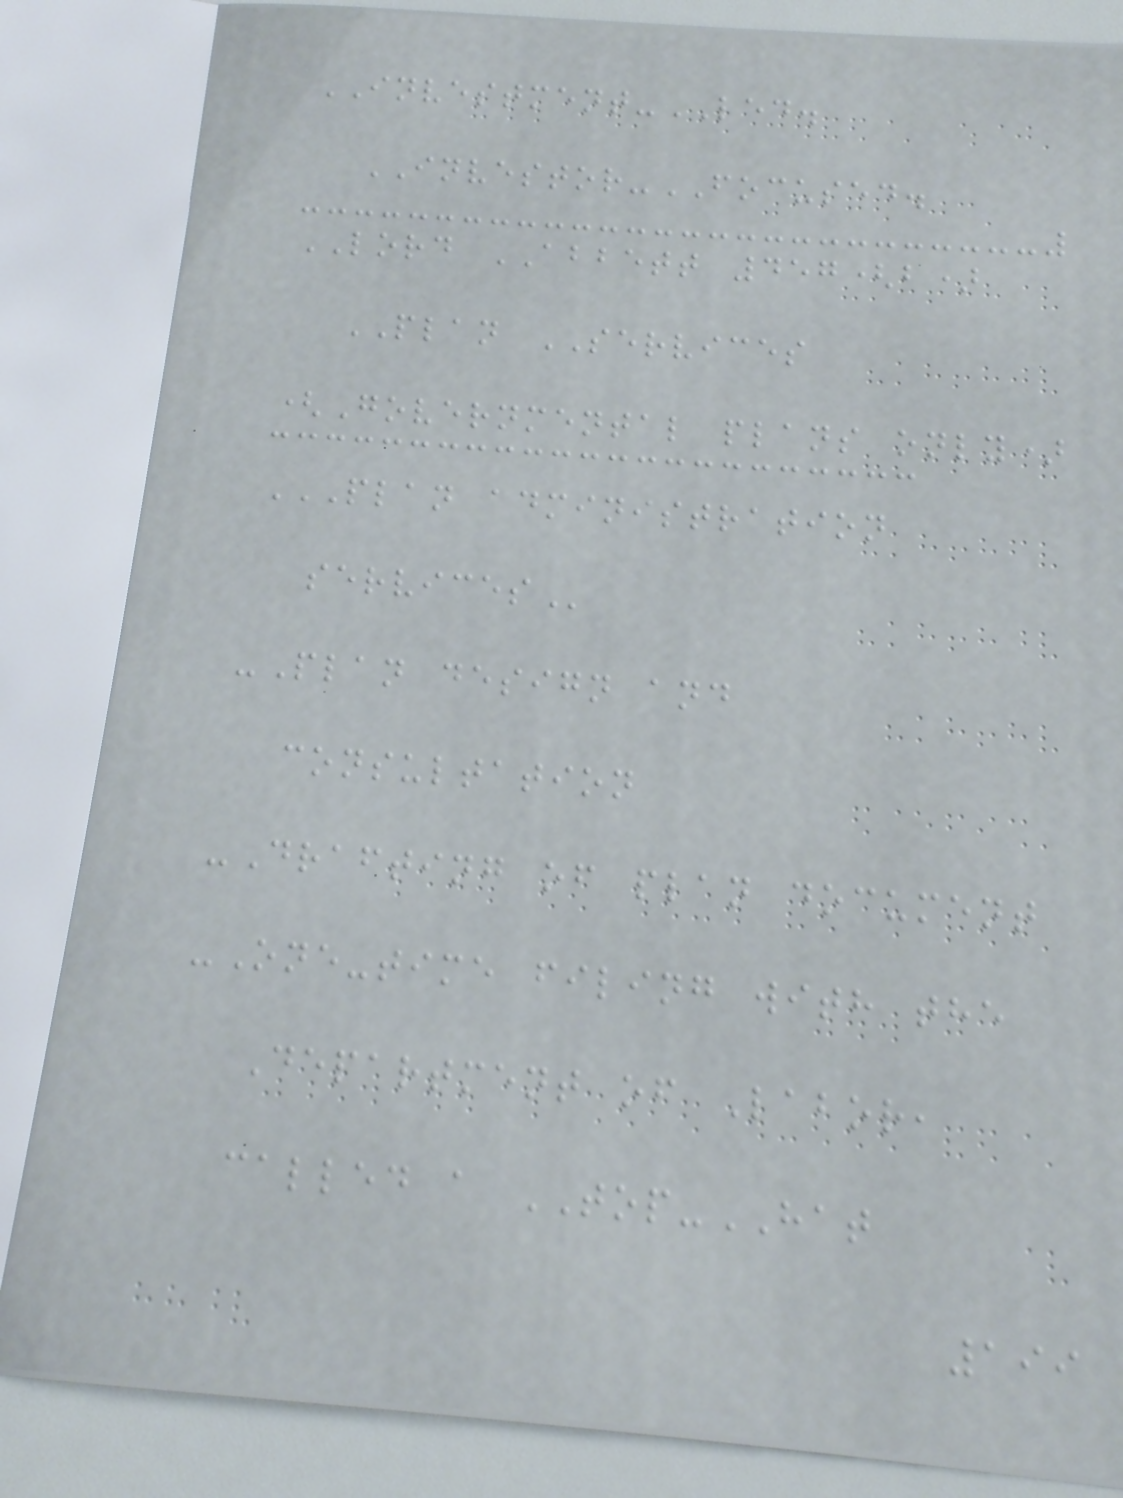INVESTMENT-LED.
INVESTOR-FOCUSED.
LORD ABBETT 457(b)
PLAN SERVICES
(Governmental plans only)
PLAN ADMINISTRATION
SERVICES
-Plan design and
consultation
-Drafting of plan document
-One-time filing with the
Department of Labor,
called a TOP-HAT
199
